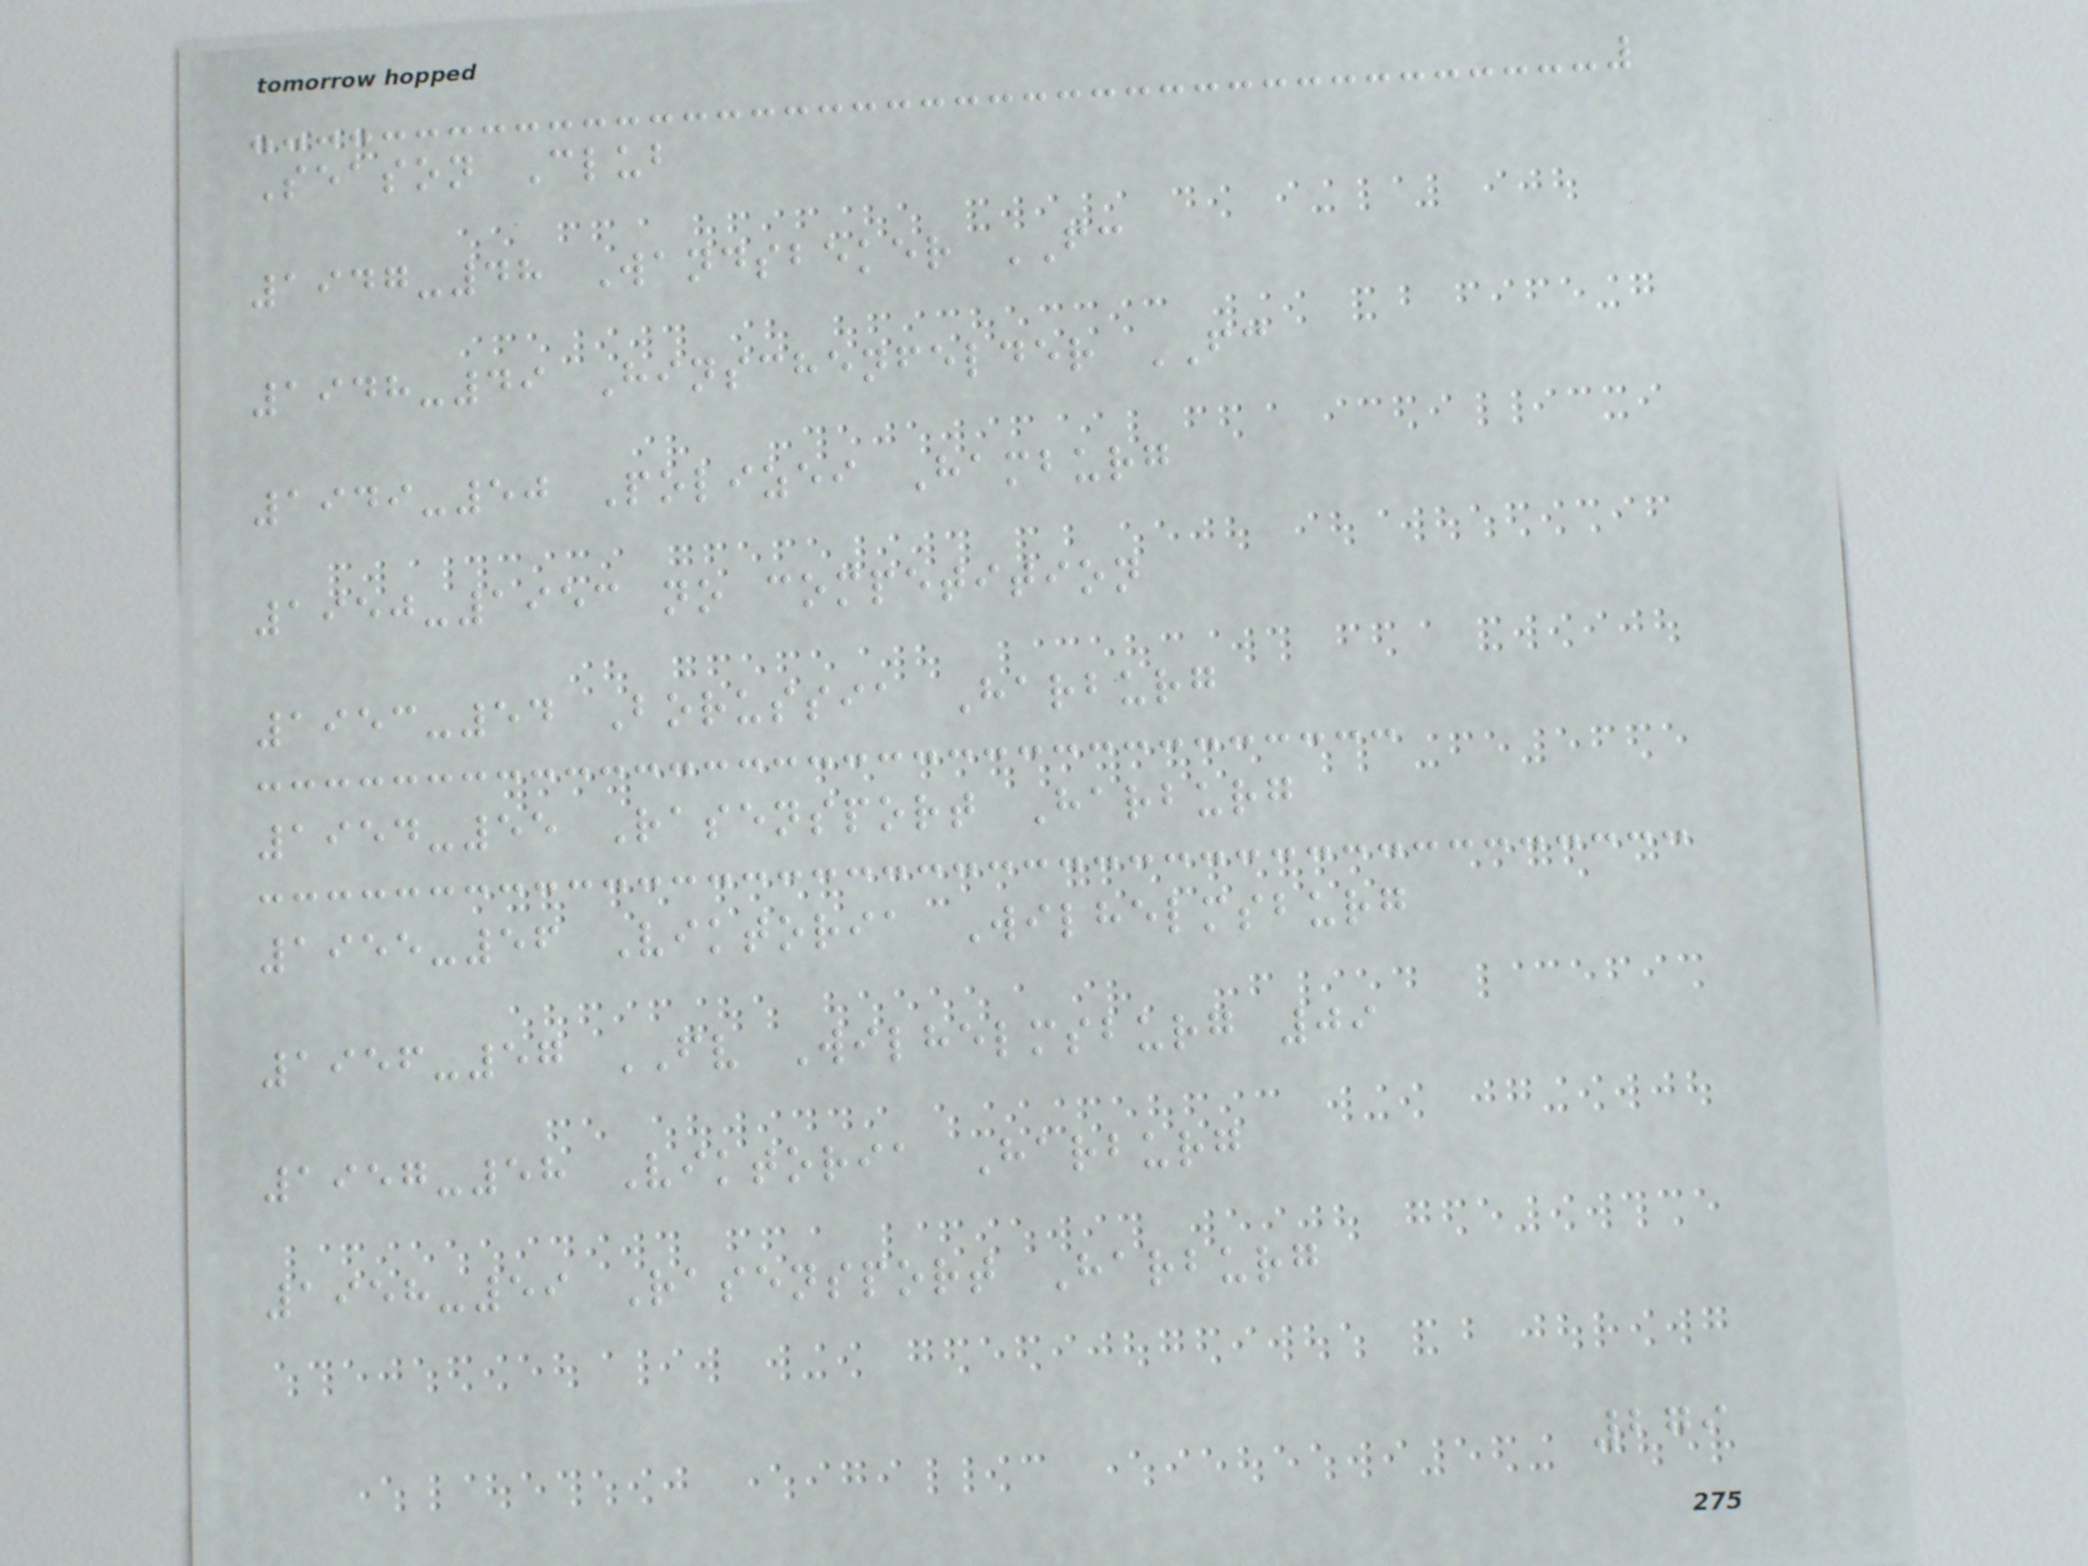Season Club
1947-48 Wandsbeker FC
1948-49 Hinschenfelder FC
1949-50 Polizei Hamburg
1950-1953 no competition
1953-54 Borussia Harburg
1954-55 Rasensport Harburg
1955-56 Viktoria Wilhelmsburg
1956-57 FV Wilhelmsburg 09
1957-58 Viktoria Harburg
1958-59 Rasensport Harburg
279
